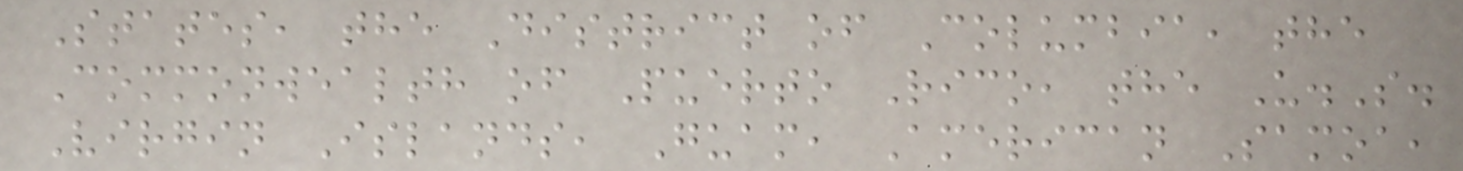States, the District of Columbia, the
Commonwealth of Puerto Rico, the U.S.
Virgin Islands, Guam, American Samoa,
